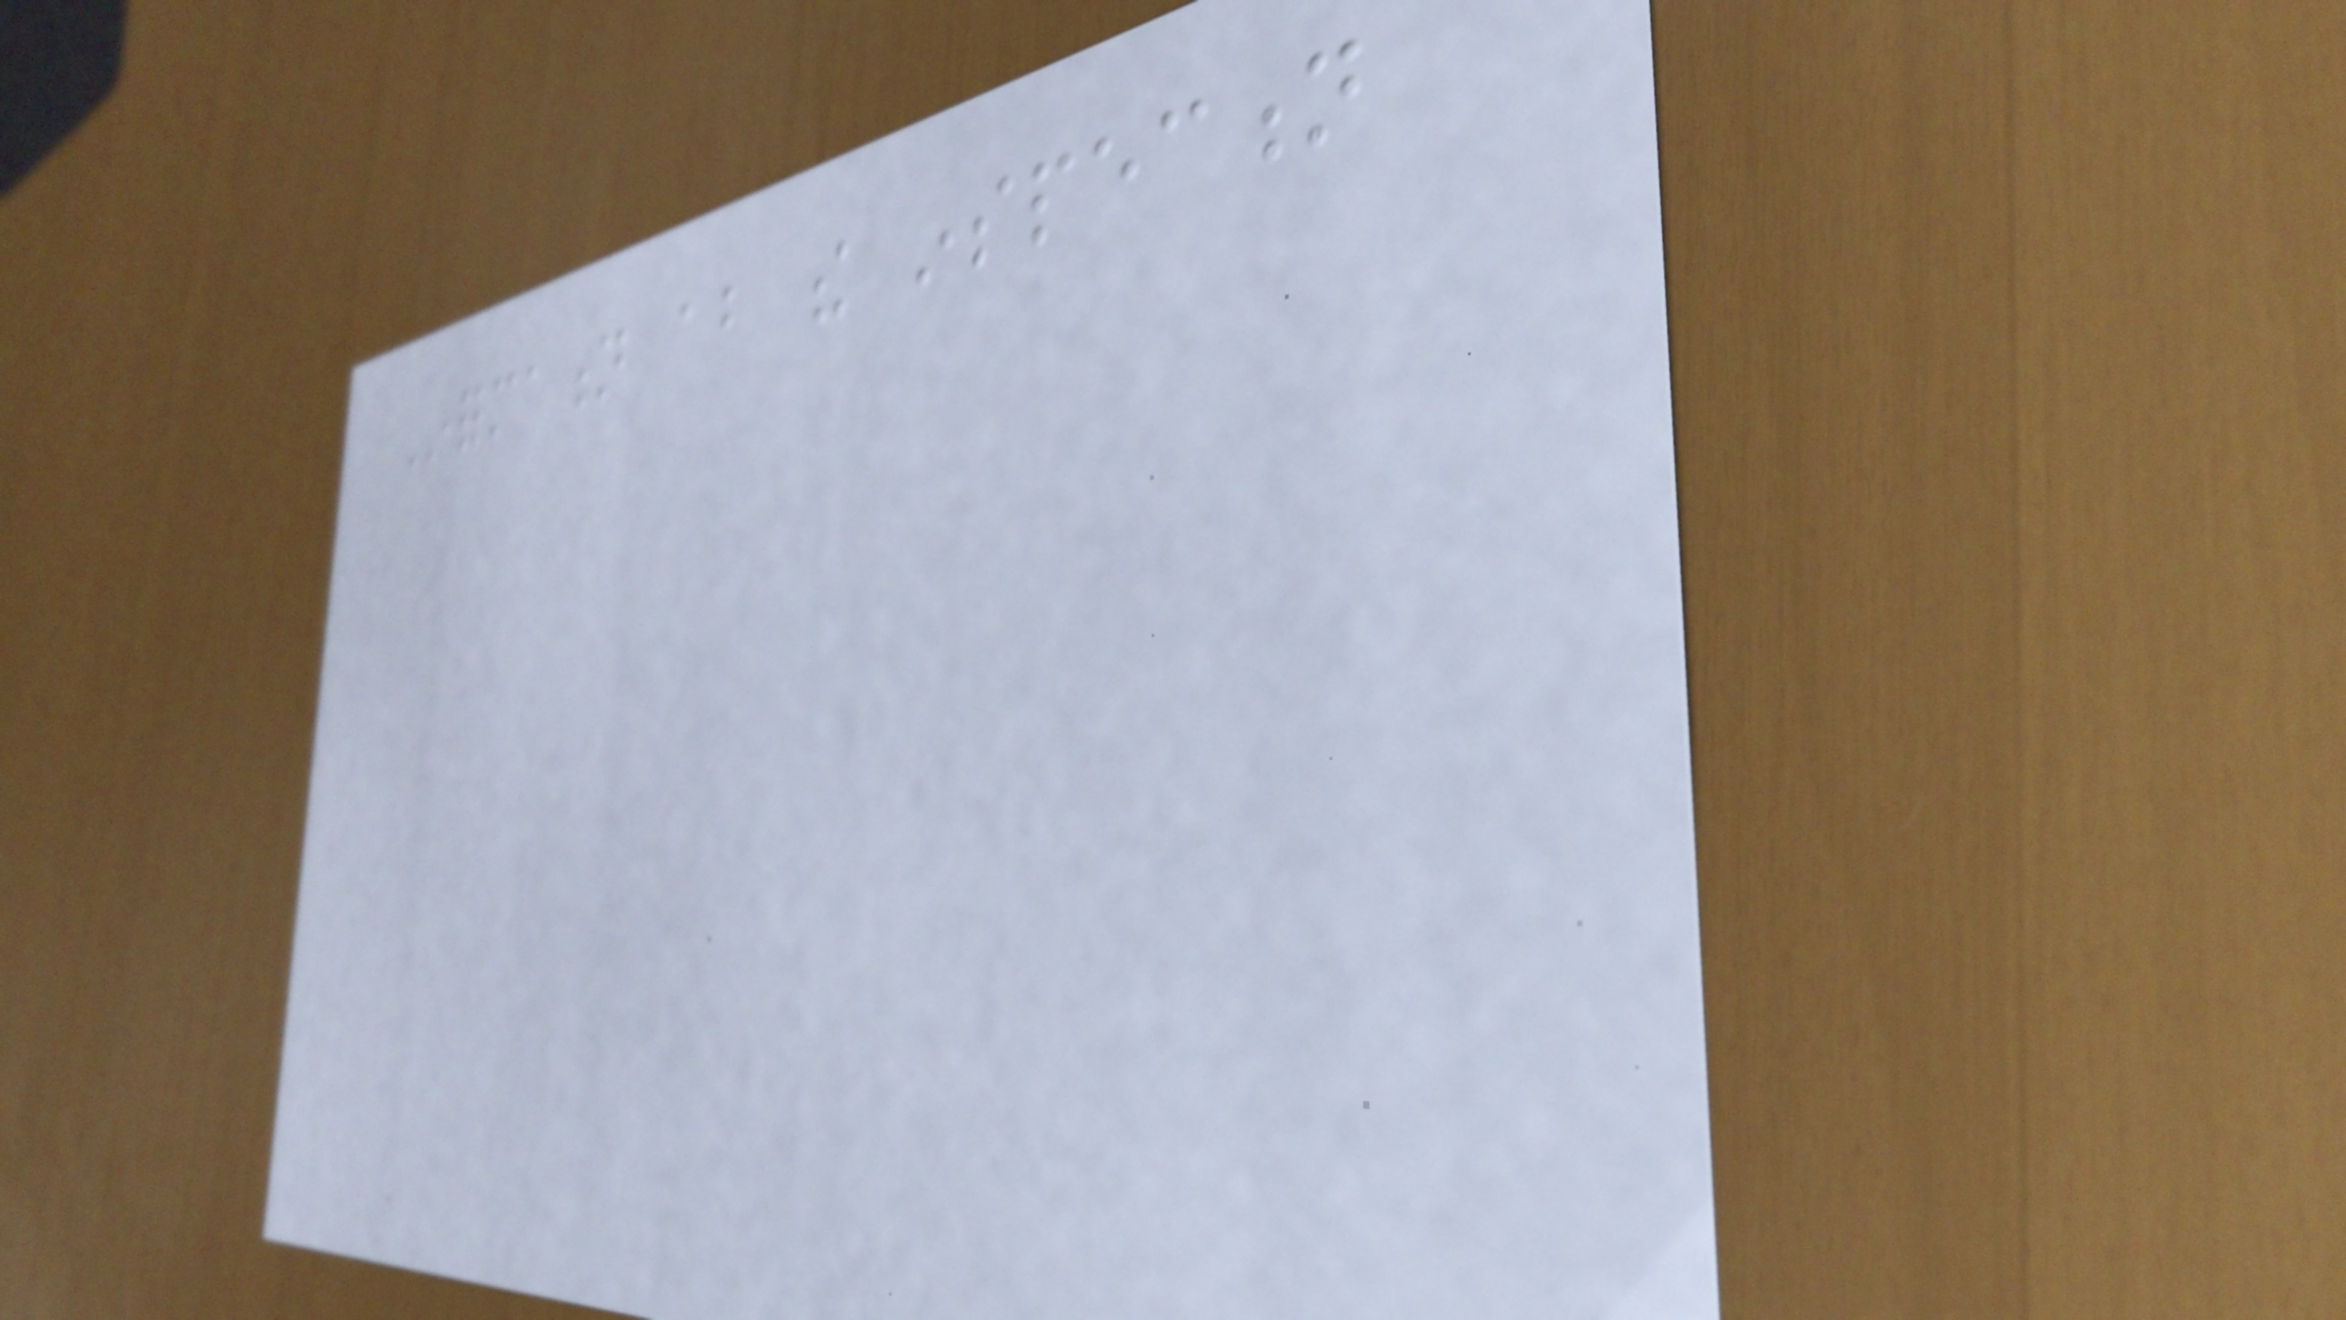Information about the inspection
